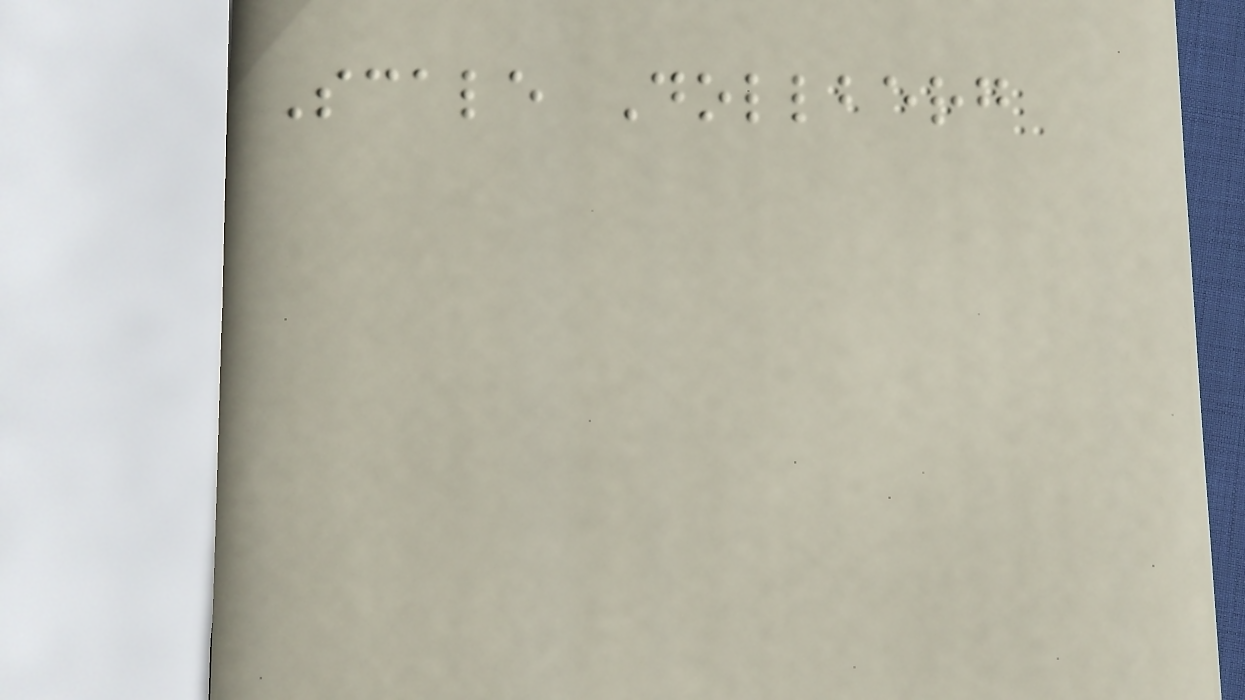Scale Dollberg
